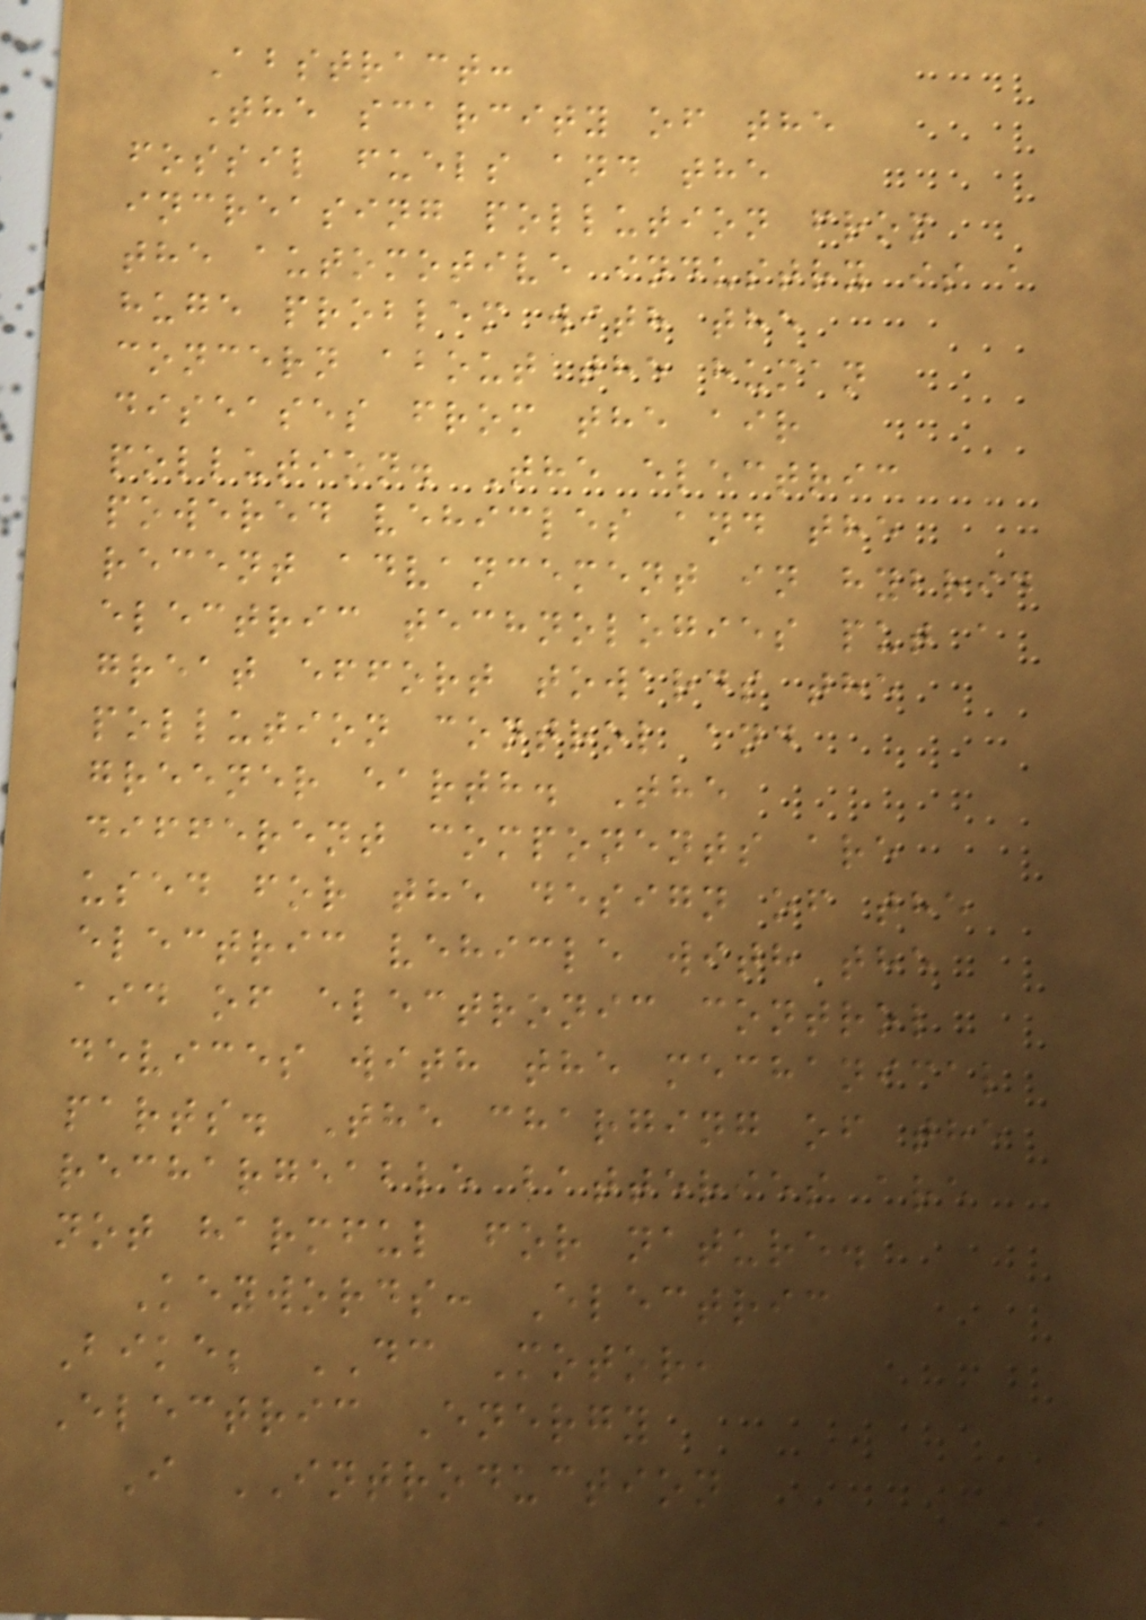Abstract:
The scarcity of the
fossil fuels and the
increasing pollution from
the automotive industry is a
huge problem with the
concern about the human
diseases from the air
pollution. The electric
powered vehicles and the
recent advancement in hybrid
electric technologies put a
great effort towards the
pollution control and
greener earth. The
different components are
used for the design of the
electric vehicle with the
aid of electronic control
devices with the mechanical
parts. The charging of the
rechargeable batteries are
not harmful for nature.
Keywords: Electric
Bike; DC Motor,
Electric Energy
I INTRODUCTION
